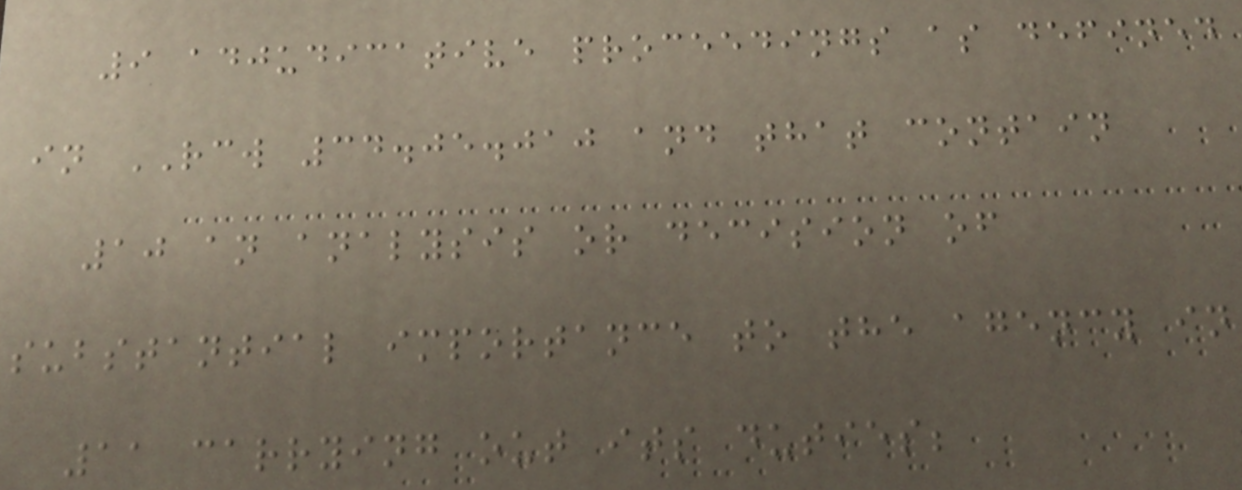9 adjudicative proceedings as defined
in RCW 34.05.010 and that contain
10 an analysis or decision of
substantial importance to the agency in
11 carrying out its duties;
